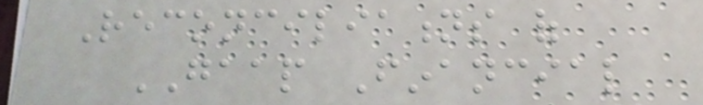Reconciliations of
GAAP Financial
